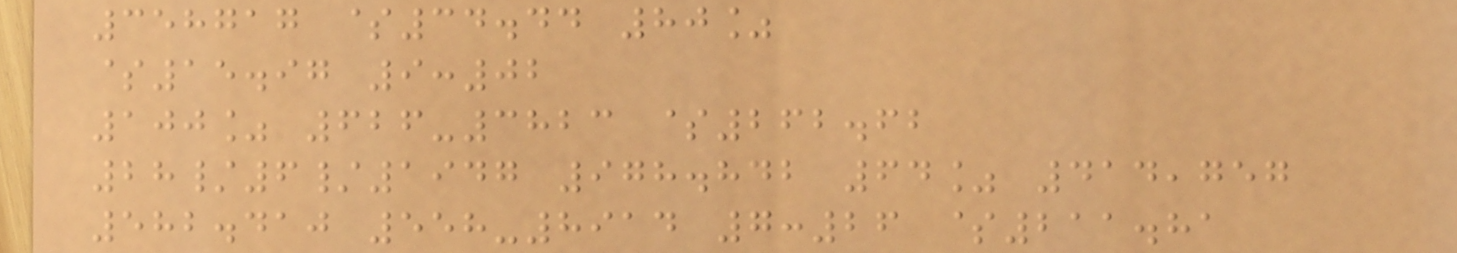358717 $34.44 80%
$15.97 9:02
100% 626-3823 $262.62
28/6/1947 978.842 64% 414,757
582.410 558-8914 7:26 $211.81
